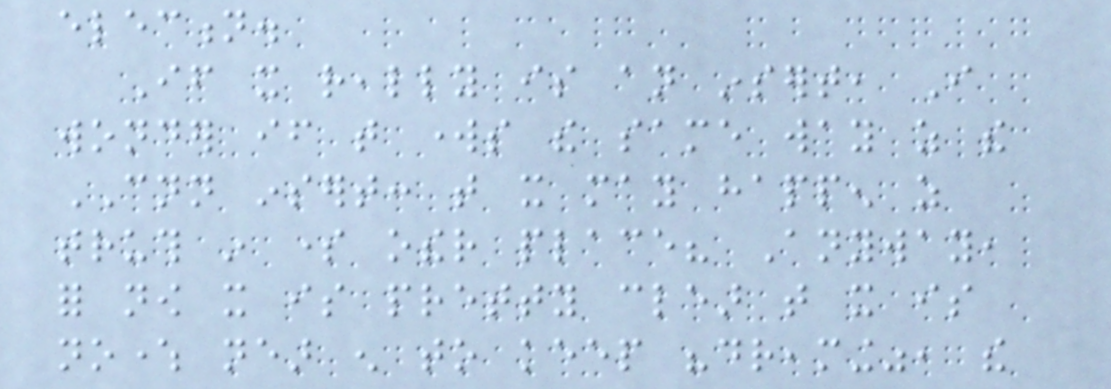election.
If it really is an insert, I
wonder if that works the same way as the
CNN insert: that it may happen as
truth in some other place? Anyway,
for now it is pretty clear that it is
nowhere near enough to keep "dreaming", the
